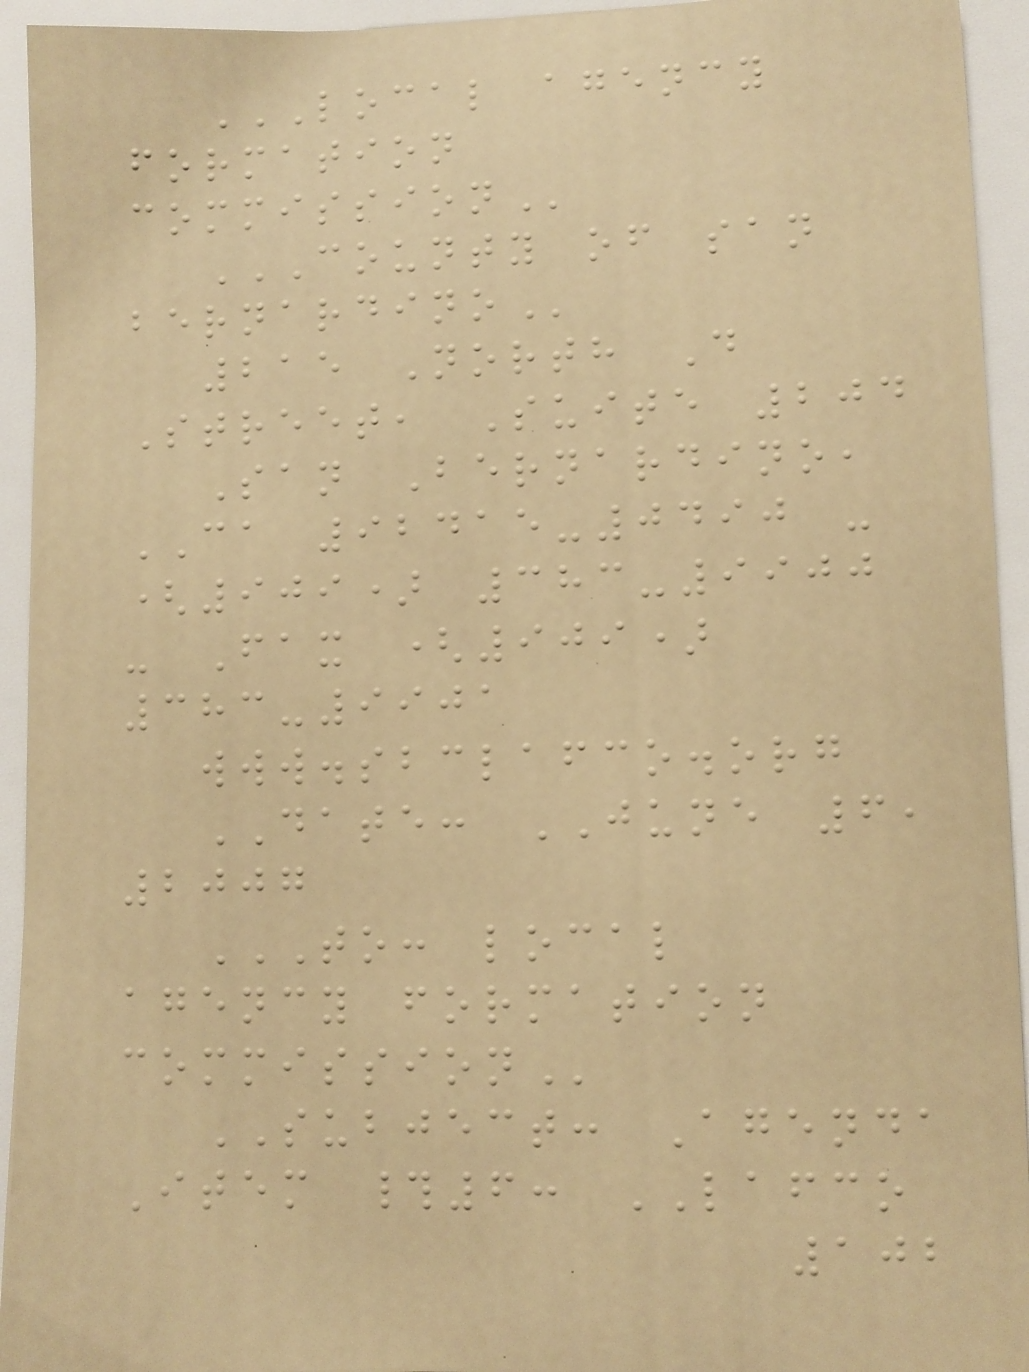LOCAL AGENCY
FORMATION
COMMISSION
COUNTY OF SAN
BERNARDINO
215 North D
Street, Suite 204
San Bernardino,
CA 92415-0490 -
(909) 383-9900
- Fax (909)
383-9901
www.sbclafco.org
DATE: JUNE 6,
2007
TO: LOCAL
AGENCY FORMATION
COMMISSION
SUBJECT: Agenda
Item #6: LAFCO
102
